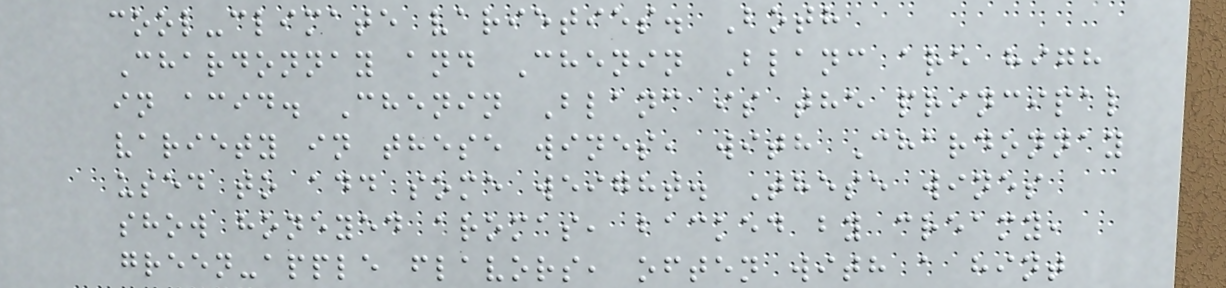cool-climate varieties. Both
Chardonnay and Chenin Blanc are high
in acid. Chenin Blanc is the principal
variety in these wines, with Chardonnay
used to add some weight. These wines
show honeyed aromas, backed by creamy,
green-apple flavors, often with a hint
